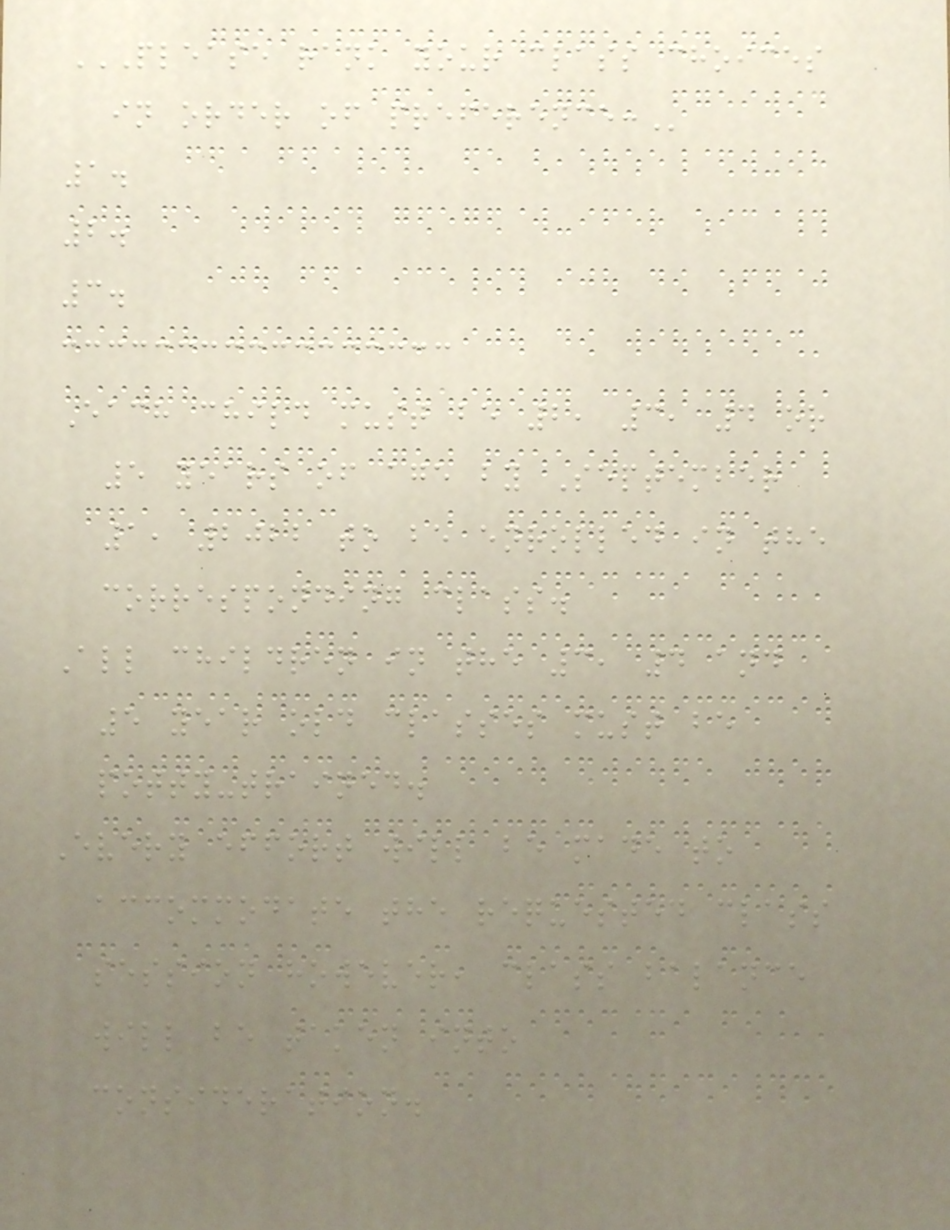PLEASE RANK YOUR CLASS CHOICES
IN ORDER OF PREFERENCE:
1.
2.
3.
Each child must be 2, 3, 4 or
5 years of age by September
1, 2022 to be enrolled in the
corresponding class.
All children in the 3, 4 and
5 year old classes must be
potty-trained.
Every effort will be made to
accommodate the requested class
session however, class balance
will be taken into
consideration.
